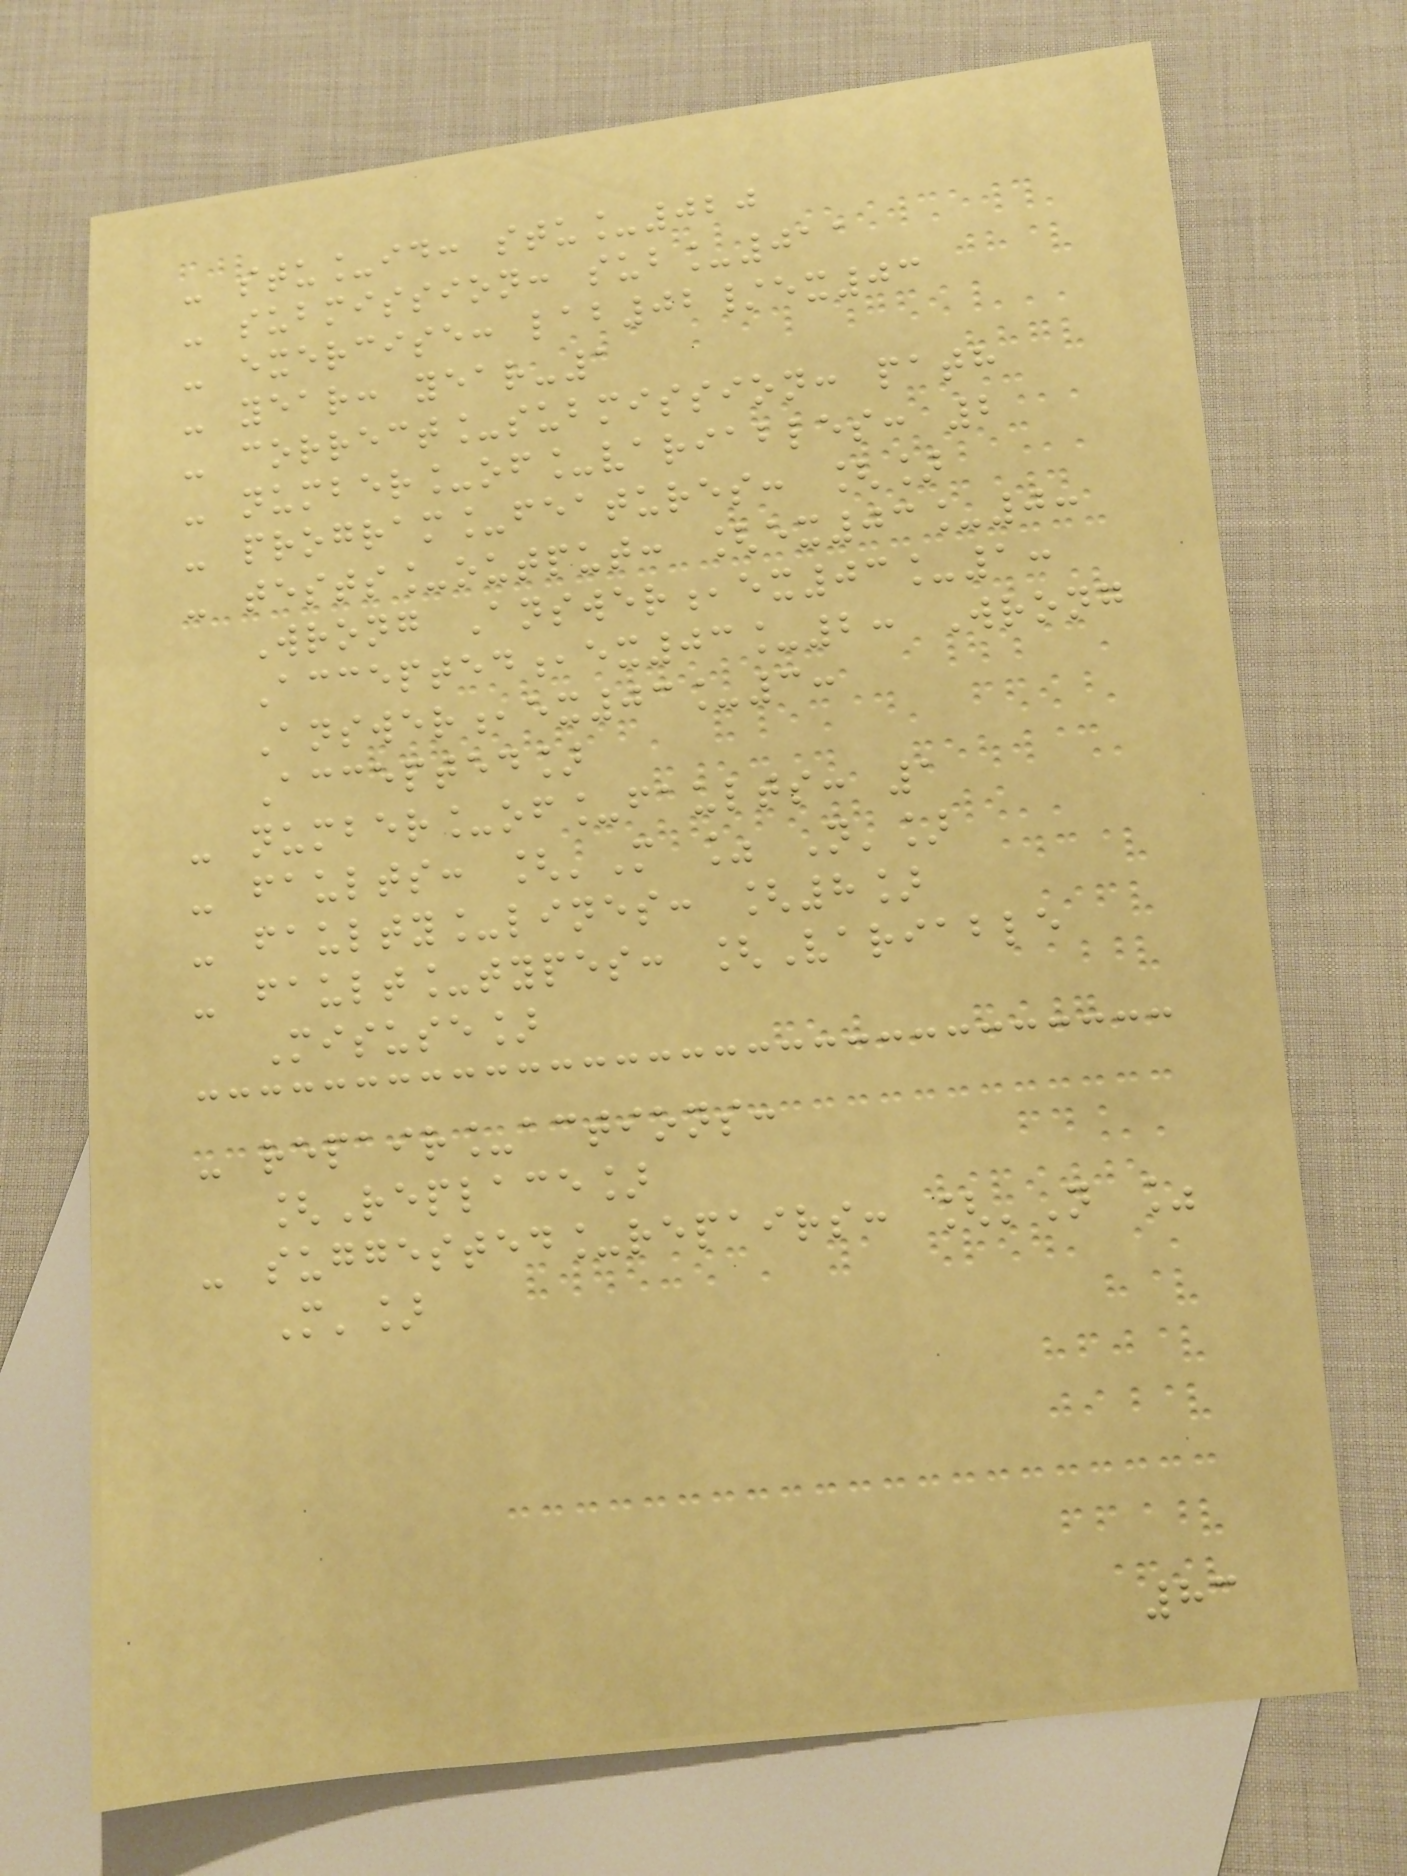- stu_id: stu_020
- submission: sub_011
- exercise: lab02/ex03
- year: year-1
- correct_submission: path
- number_of_variables: 2
- program_features: []
- tests_output: [ex03_0:
Wrong Answer,ex03_1:
Accepted,ex03_2: Wrong
Answer,ex03_3:
Accepted]
- number_of_faults: 1
- faults: ['M % N']
- faulty_lines: [8]
- fault_types: [Variable
Misuse]
- repair_actions:
[Replace]
- suggested_repairs: ['N %
M']
83
